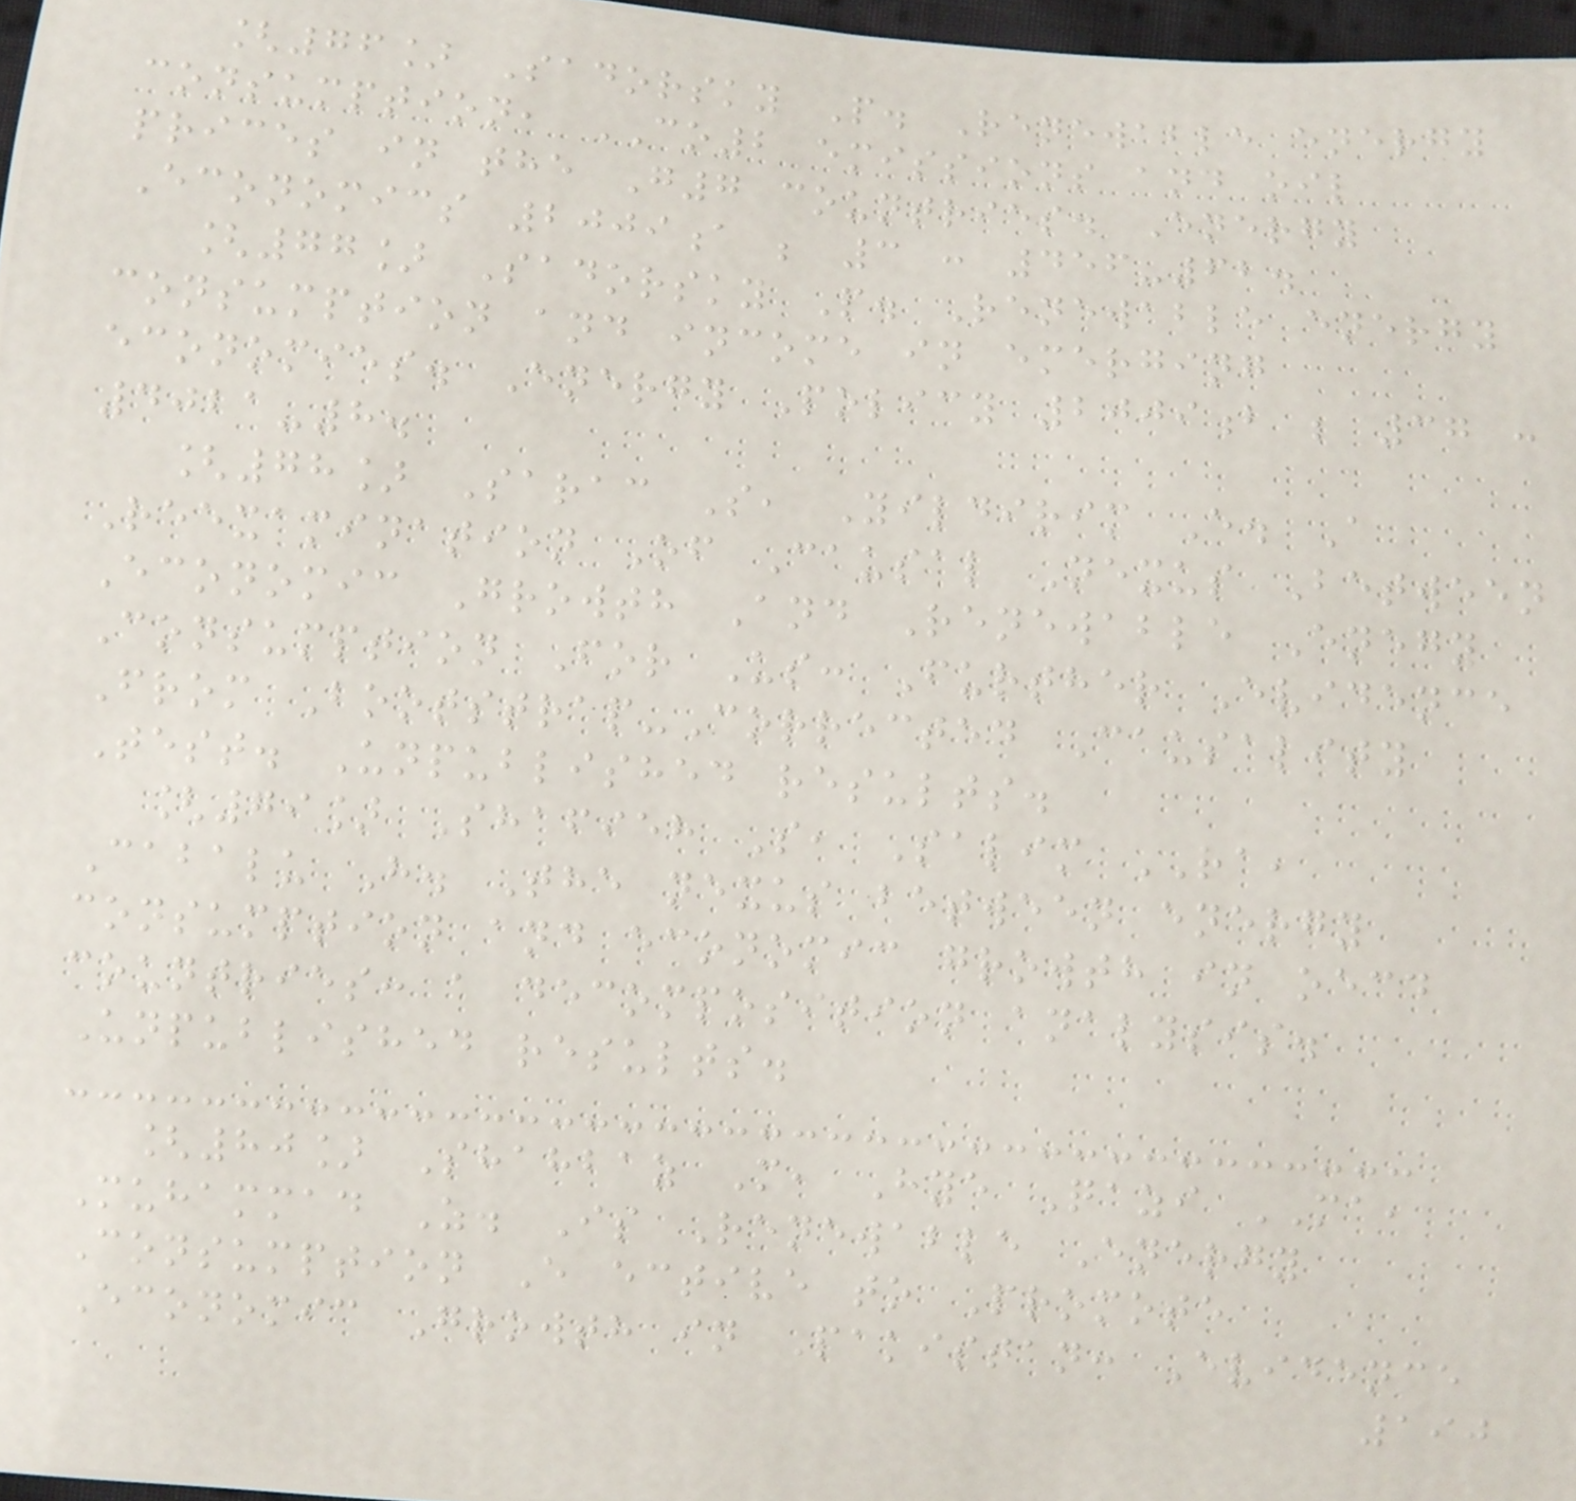[76] Sadorsky P. Renewable energy
consumption, CO2 emissions and oil
prices in the G7 countries. Energy
Economics 2009a ; 3 : 456-62.
[77] Sadorsky P. Renewable energy
consumption and income in emerging
economies. Energy Policy 2009b ; 37 :
4021-8.
[78] Sarac S, Yildirim E. A
Reexamination Of Causal Nexus Between
Economic Growth And Renewable Enegy
Consumption For Us: Further Evidence
From Bootstrap-Corrected Causality
Test. Unpublished results.
[79] Shafieh S, Salim RA,
Cabalu H. The nexus between energy
consumption and economic growth in oecd
countries: a decomposition analysis.
Unpublished results.
[80] Shahbaz M, Hye Qazi MA,
Muhammad Z. Is Renewable Energy
Consumption E ective to Promote
Economic Growth in Pakistan: Evidence
190
